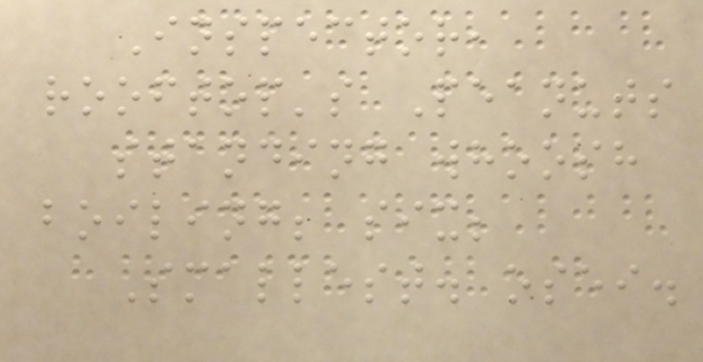Inspector,
rooftop's Peanuts
standing whoosh
boiling; six;
Smallest. osei.
